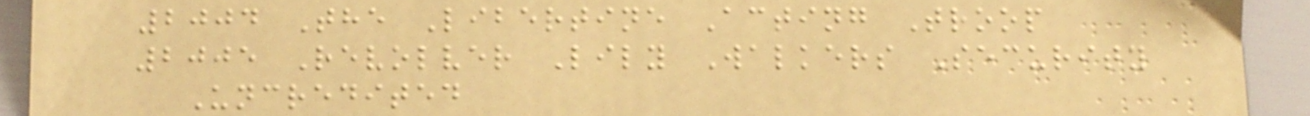2004 The Libertine Acting Troop
2005 Revolver Lily Walkers Security
Uncredited
